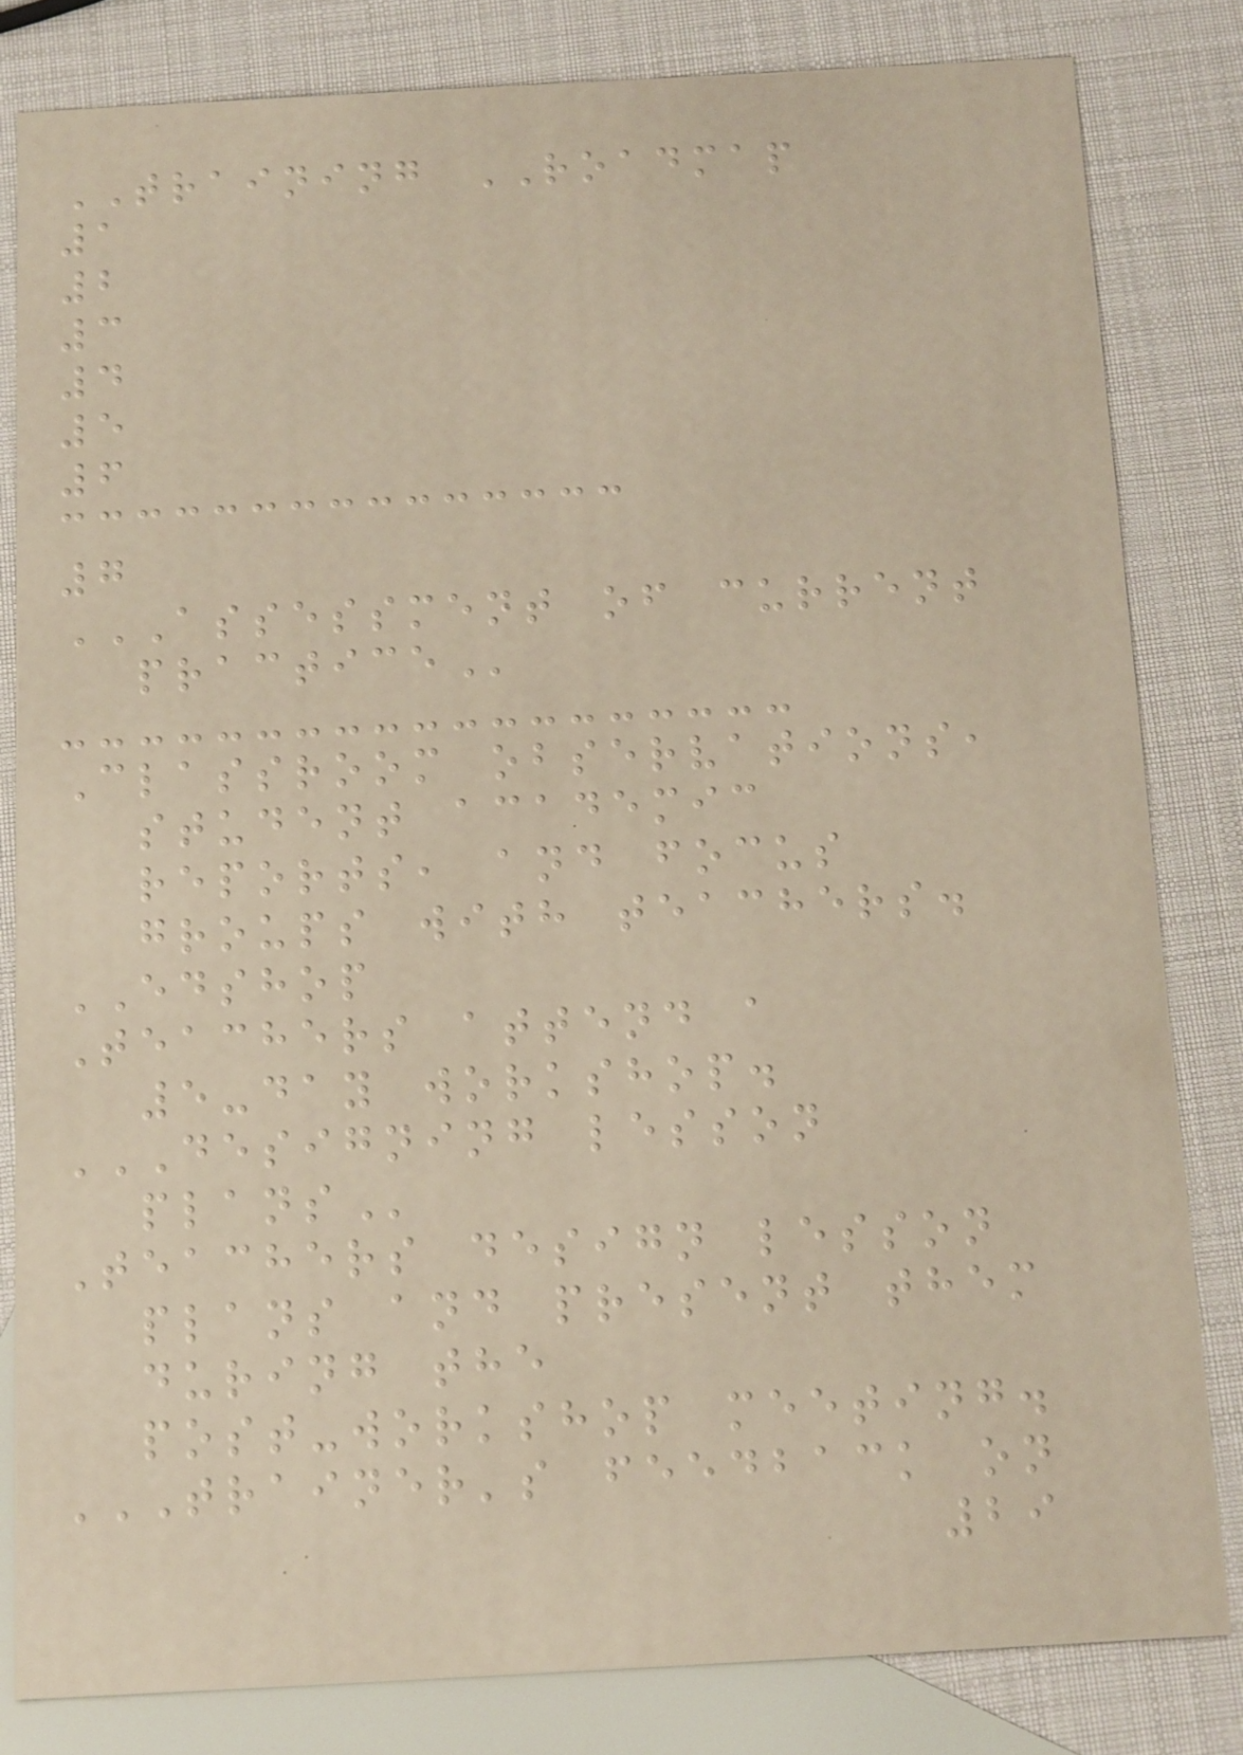TRAINING ROADMAP
1
2
3
4
5
6
7
ASSESSMENT OF CURRENT
PRACTICE
Classroom observations,
student academic
reports, and focus
groups with teachers.
EDSHOP
Teachers attend a
5-day workshop.
DESIGNING LESSON
PLANS
Teachers design lesson
plans and present them
during the
post-workshop meeting.
TRAINER'S FEEDBACK ON
29
